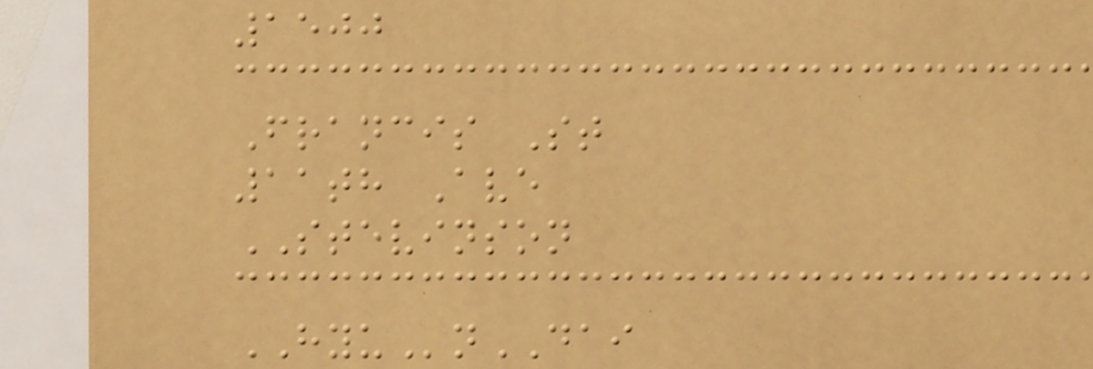1500
Francis St
11th Ave
STEVINSON
HYUnDAI
